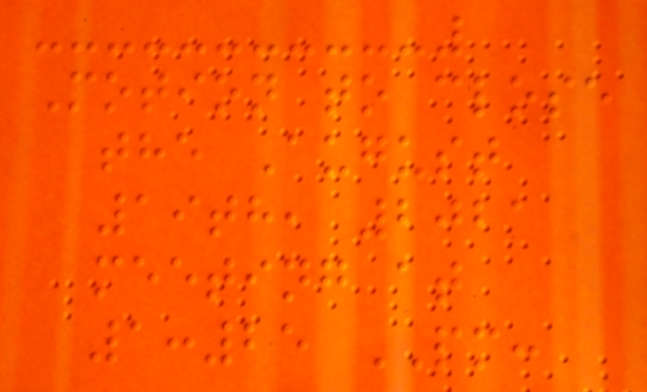Motion to close
the August
19th, 2021
meeting at
1:25 PM:
